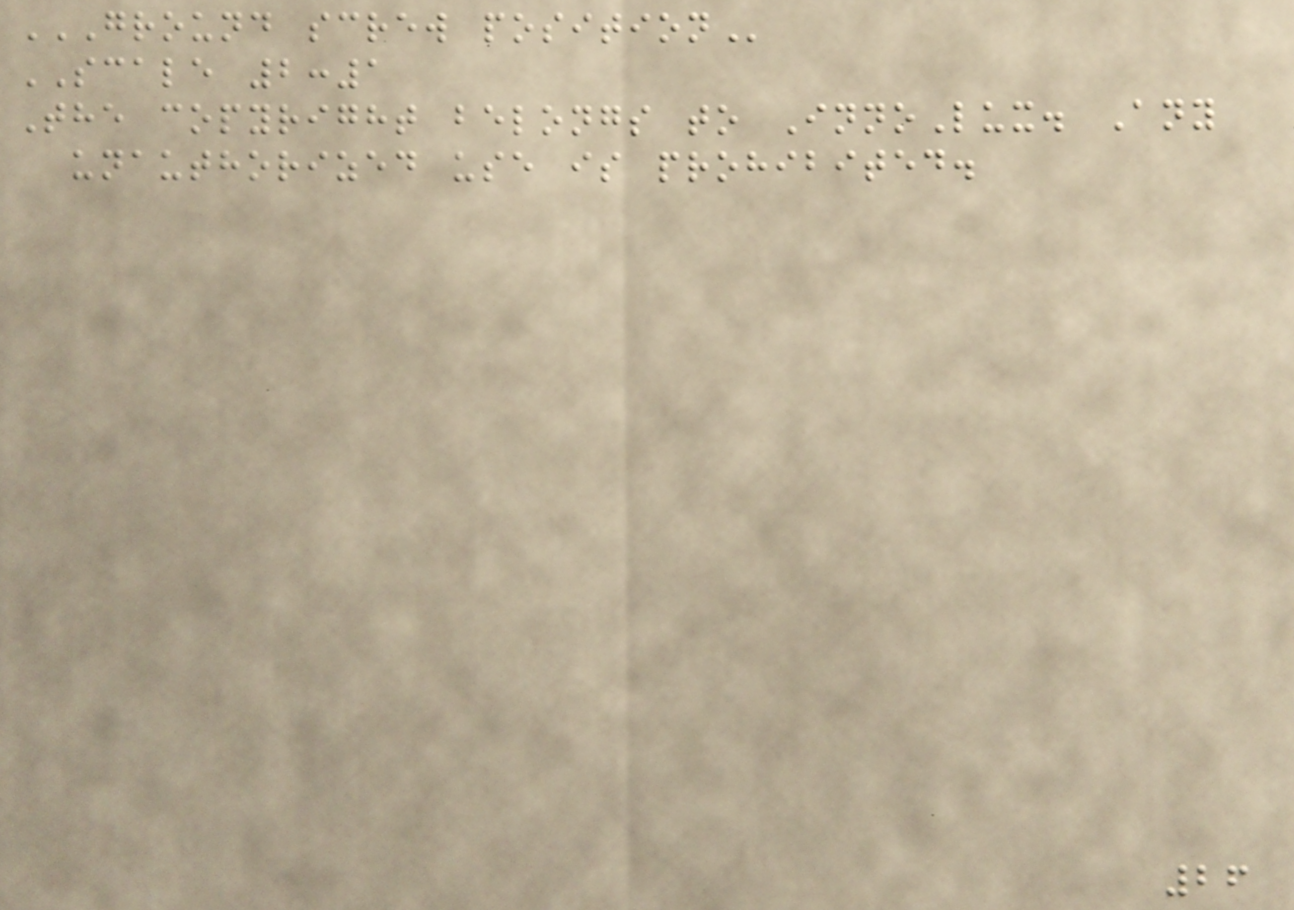GROUND SCREW POSITION
SCALE 2:1
The copyright belongs to InnoLux. Any
unauthorized use is prohibited.
26
